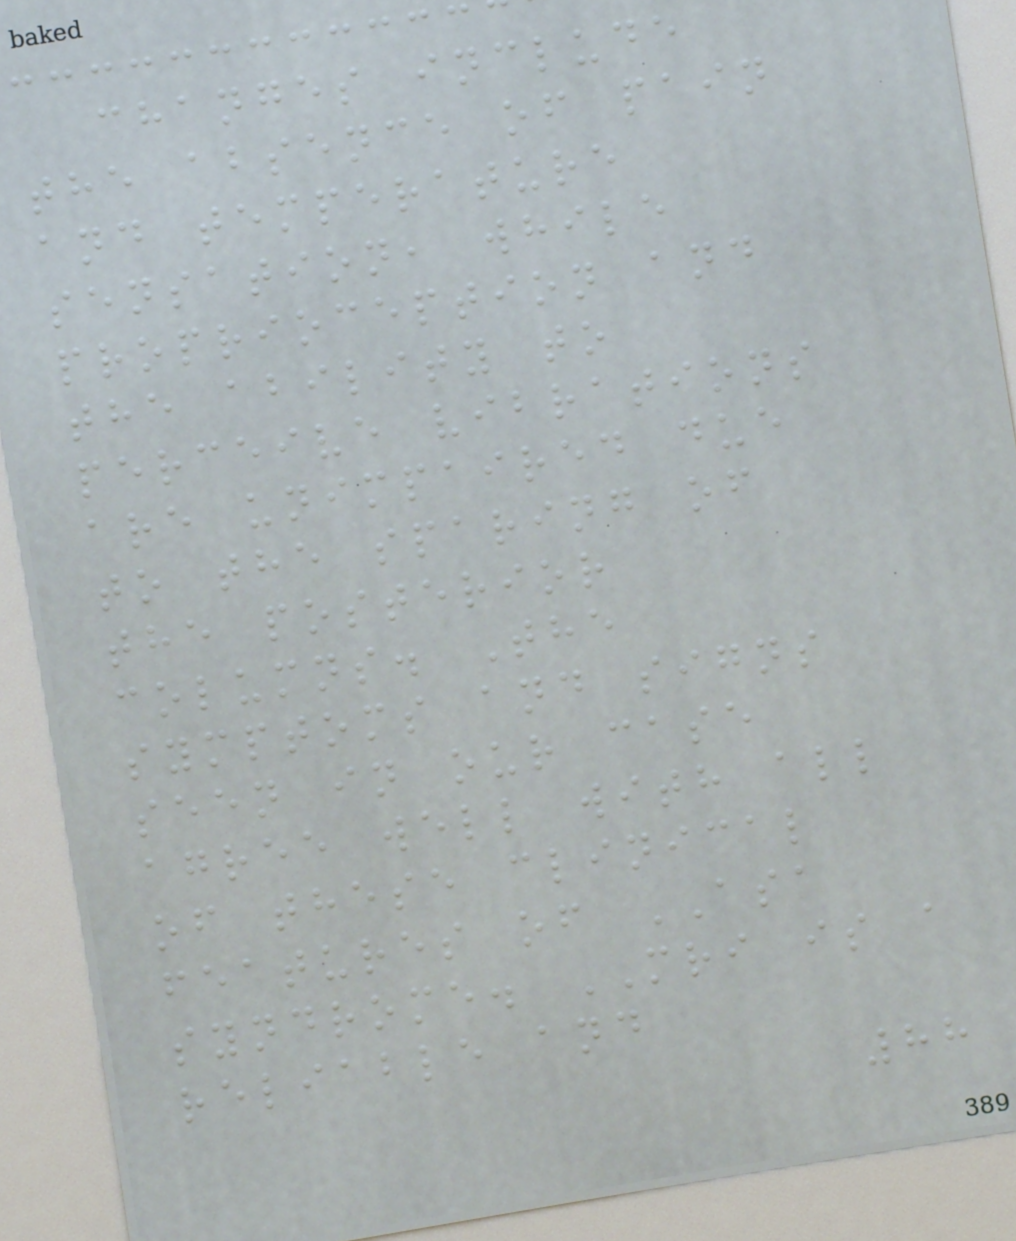changes include
the absence of pain
and temperature
sensation, while
proprioception and
the ability to
perceive vibrations
are unimpaired due
to the sparing of
the posterior
columns. The
symptoms and signs
seen in our case
agree well with all
of these clinical
features of ASA
syndrome. MRI is a
reliable and
88
